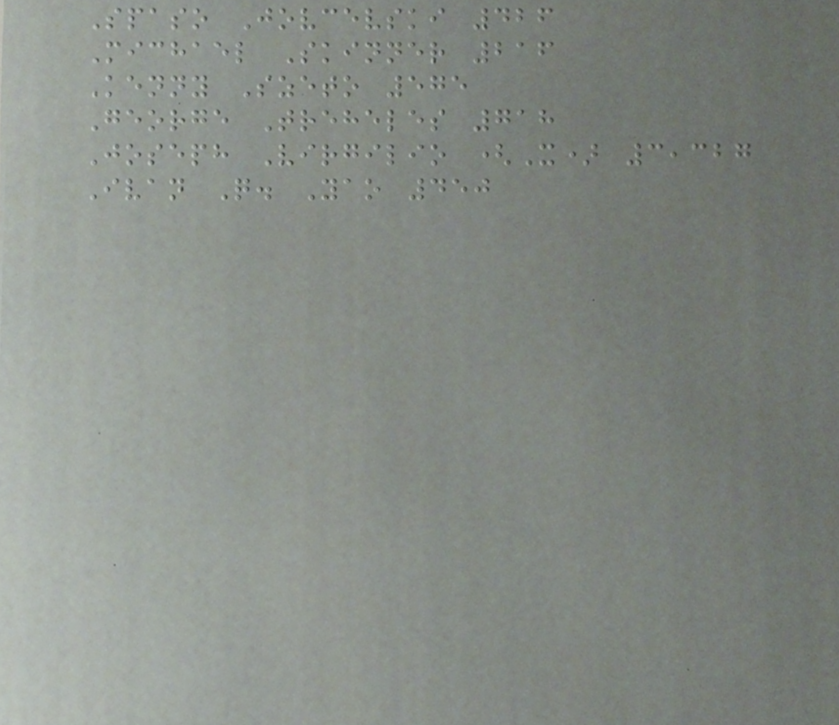Spaso Jovcevski 426
Michael Skinner 216
Kenny Szeto 575
George Treheles 718
Joseph Virgilio (X) 3,327
Ivan Q. Yao 450
